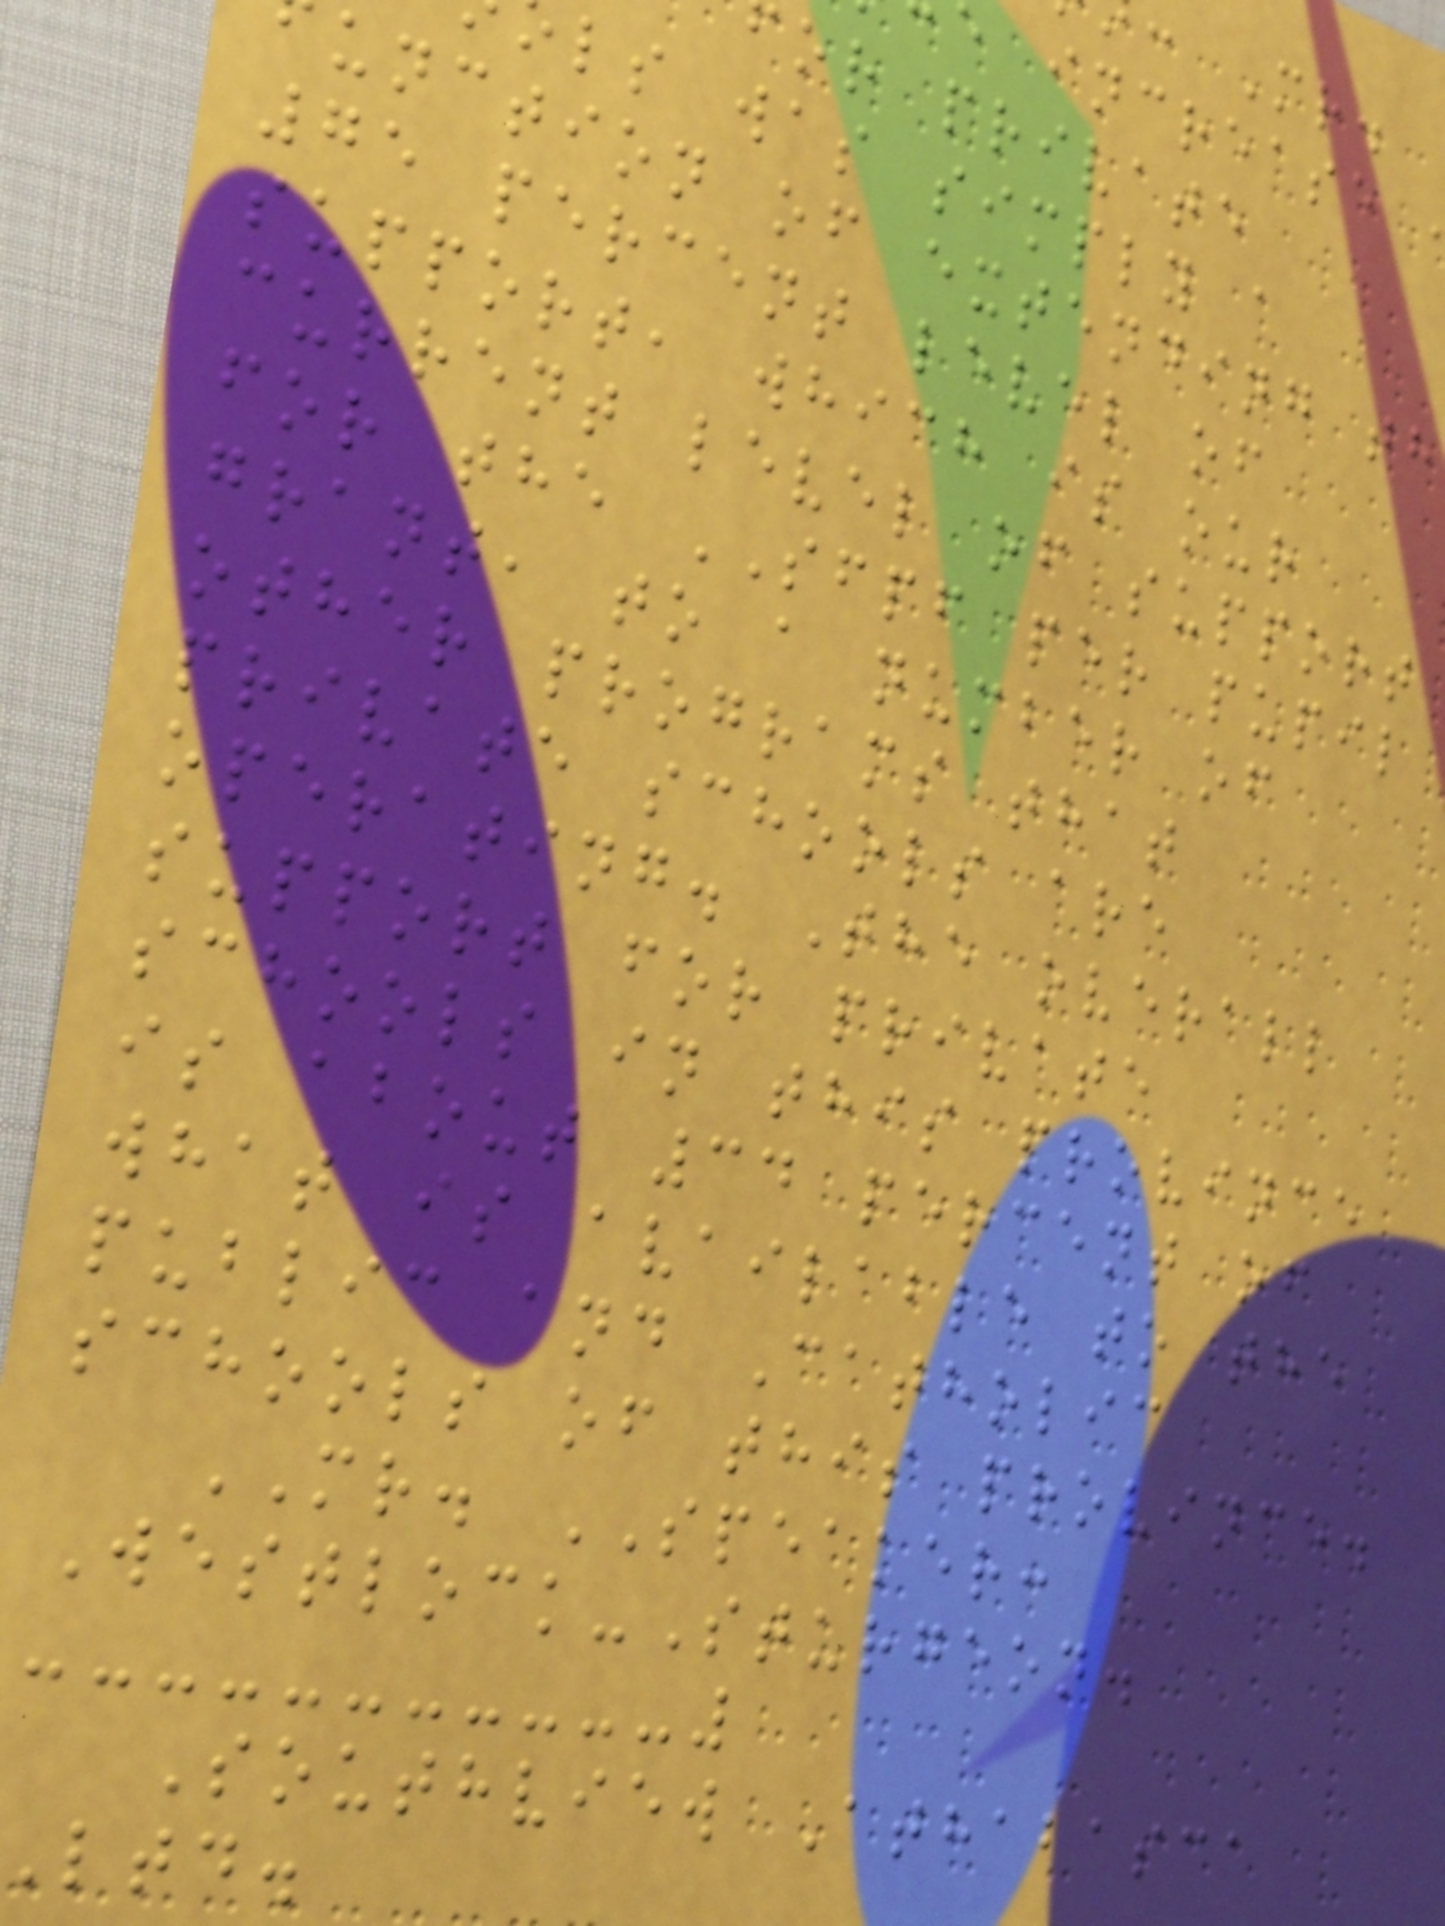: Mr.
e increase
or private
ls was simply a
unction of extending th
75 percent level of
support, which is our
current level of support
for the SFPF per pupil
grant, to a number of
other programs that
private schools are
operating. The overall
support for private
schools in this province
is about 34 percent of
what is available to the
public and Catholic
schools of this province.
MR. SPEAKER:
Westlock-Sturgeon.
Southview Athabasca
ltd.
